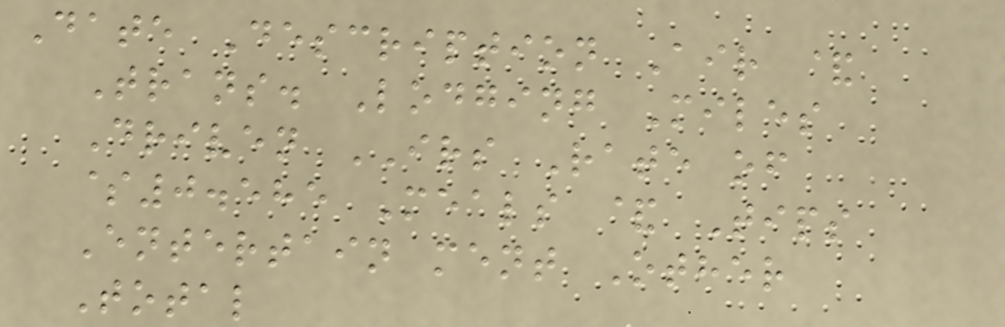Date Description Air &
Trans. Lodging Miles
Driven IRS Rate of
$0.585 Meals & Tips
Entertain ment Other
Total
